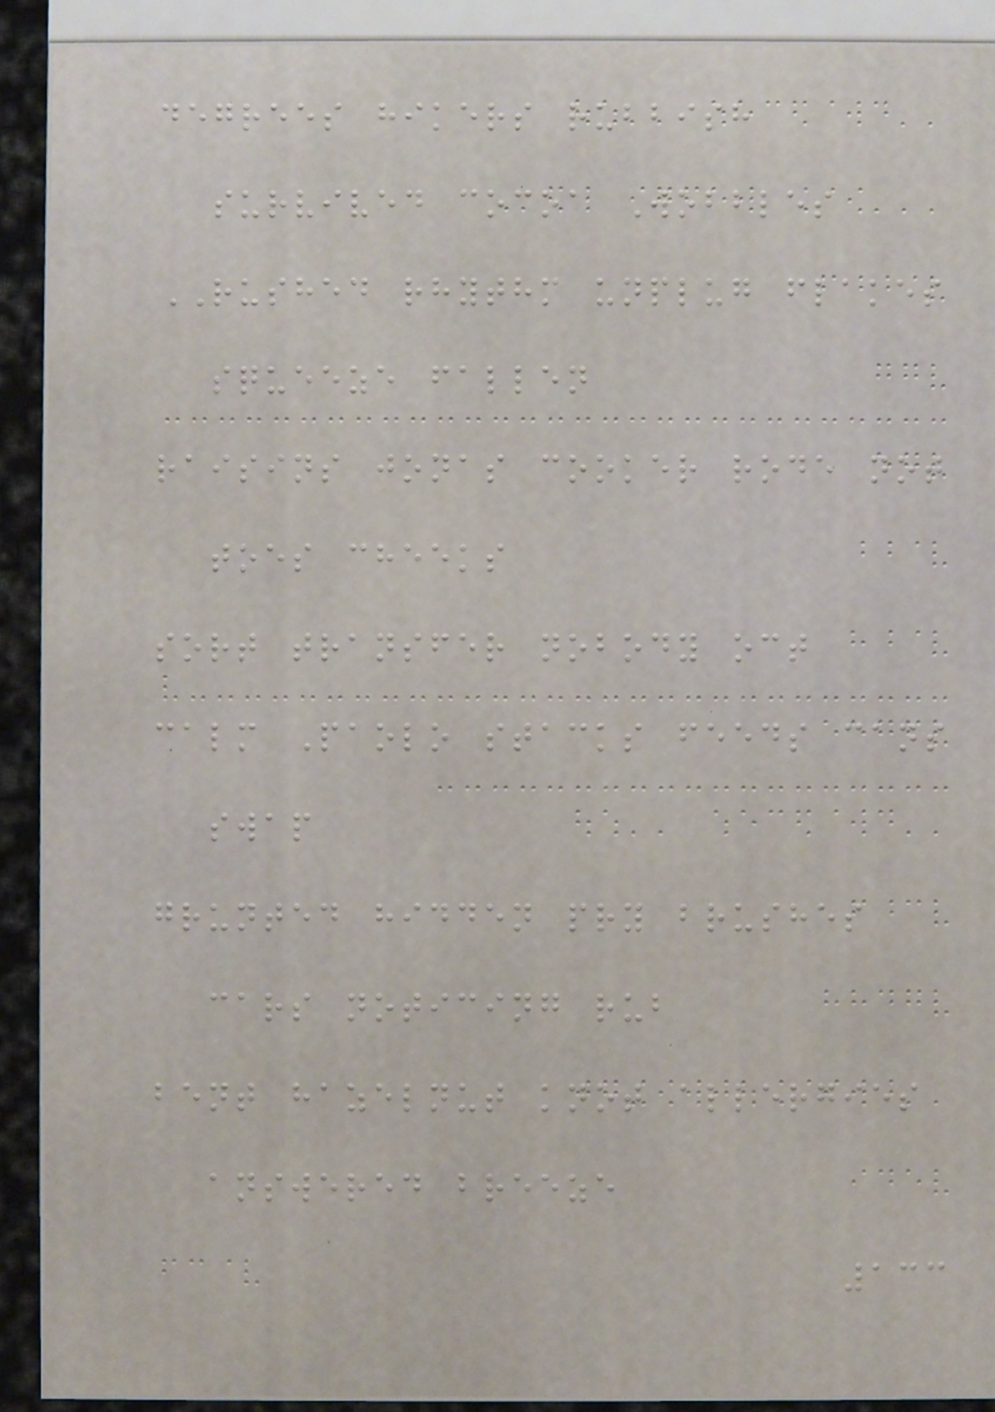degrees hikers rubbish
survived cocoa Wobbles
RUSHED rhythm unplug flakes
squeeze fallen
raisins jonas cooker rode not
toes cheeks
sort transfer nobody oct
calm Paolo stacks feeds cans
swap
grunted hidden pry brushes
cars noticing rub
bent hazelnut knot allergies
answered breeze
133
